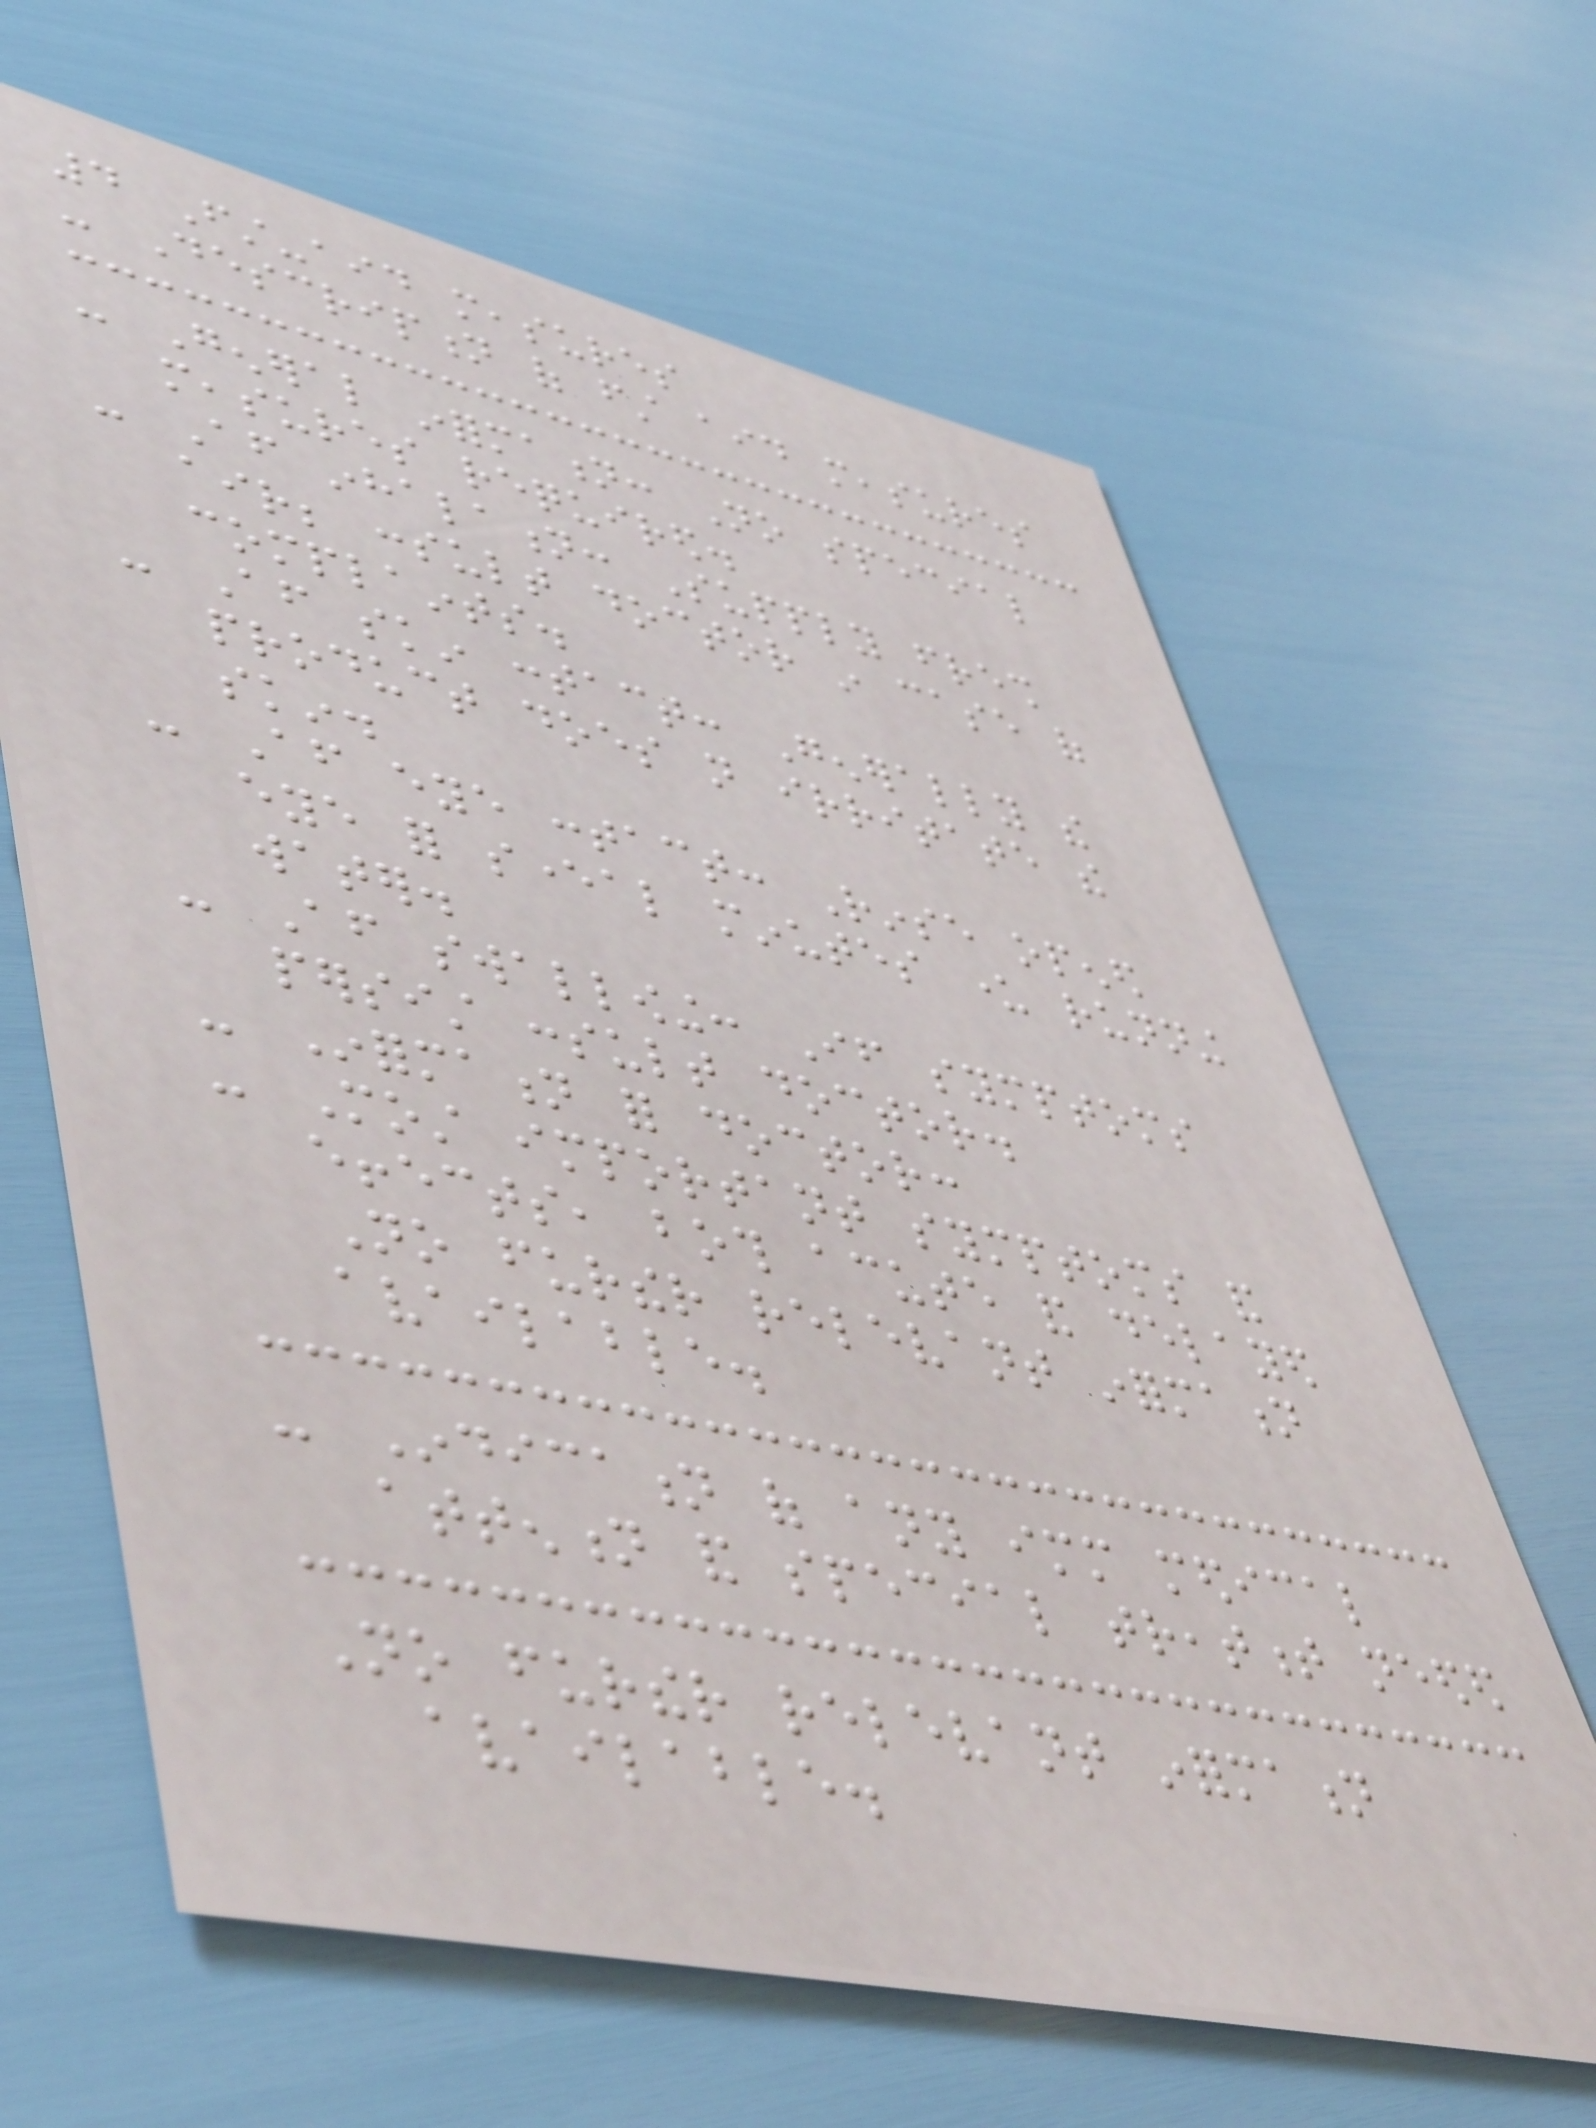4 First-aid measures
- Description of first aid measures
- General information: No special
measures required.
- After inhalation: Supply fresh
air; consult doctor in case of
complaints.
- After skin contact: Generally the
product does not irritate the
skin.
- After eye contact: Rinse opened
eye for several minutes under running
water.
- After swallowing: If symptoms
persist consult doctor.
- Information for doctor:
- Most important symptoms and
effects, both acute and delayed
No further relevant information
available.
- Indication of any immediate medical
attention and special treatment needed
No further relevant information
available.
